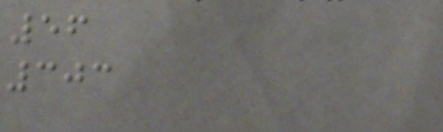56
303
